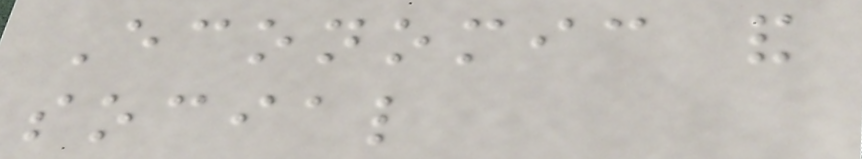Economic and
social
